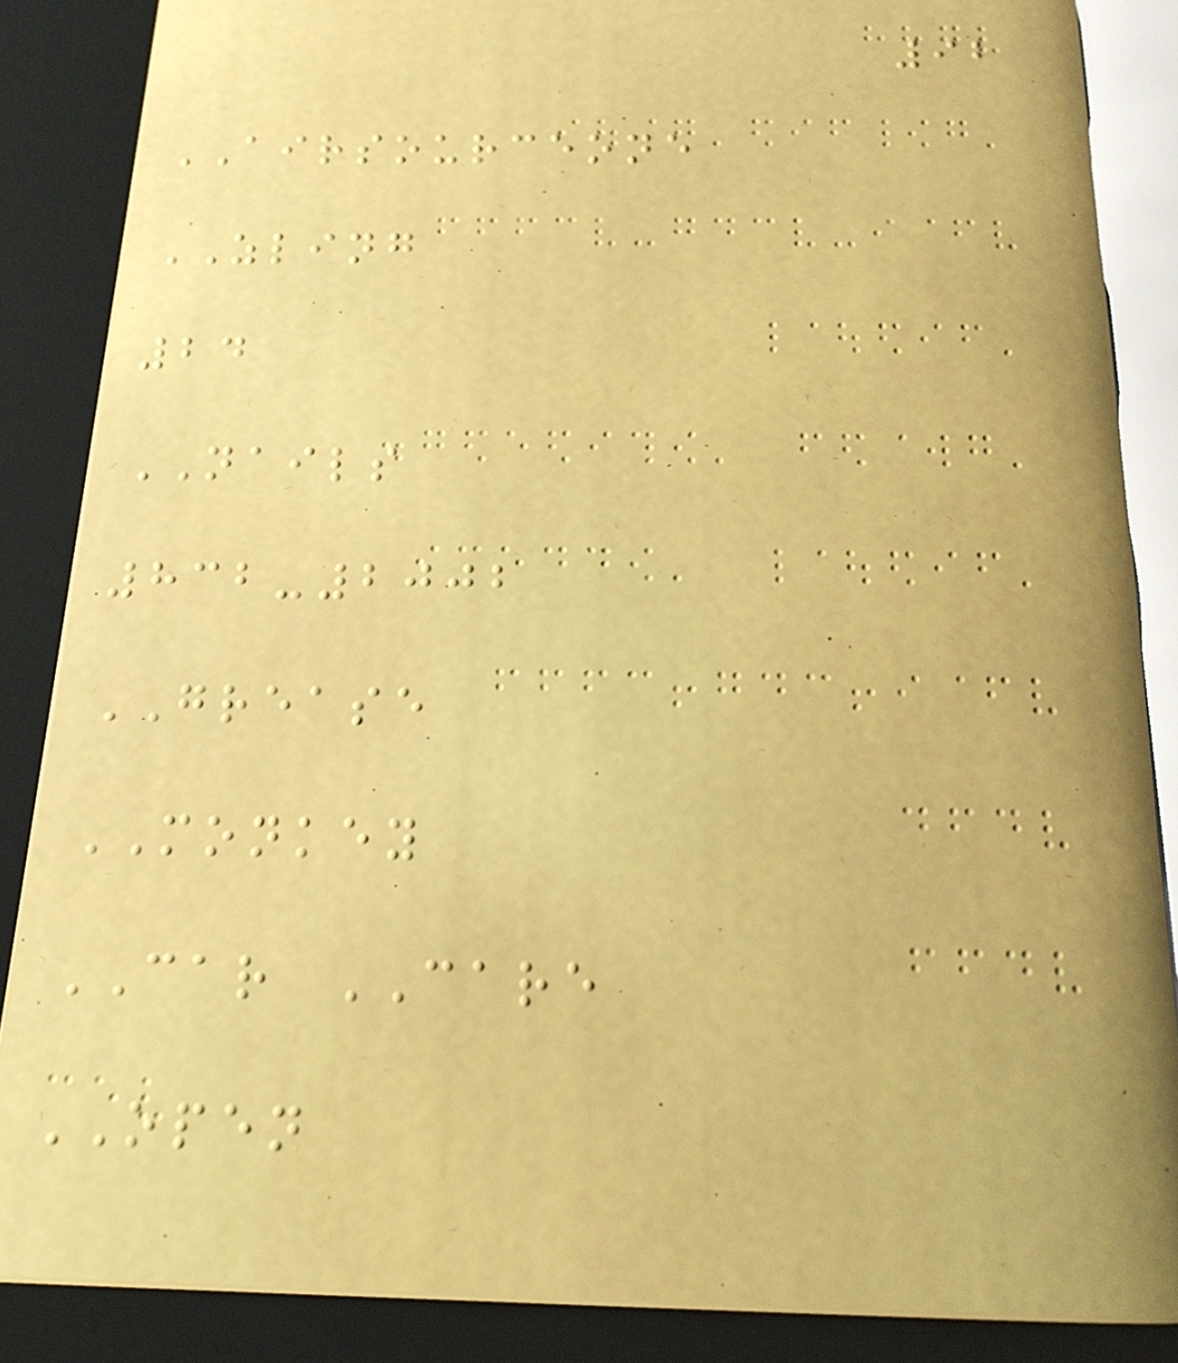92
AIRSOURCEONE
ZLING
24
NAILS
832-2002
GREASE
MONKEY
CAR CARE
OPEN
